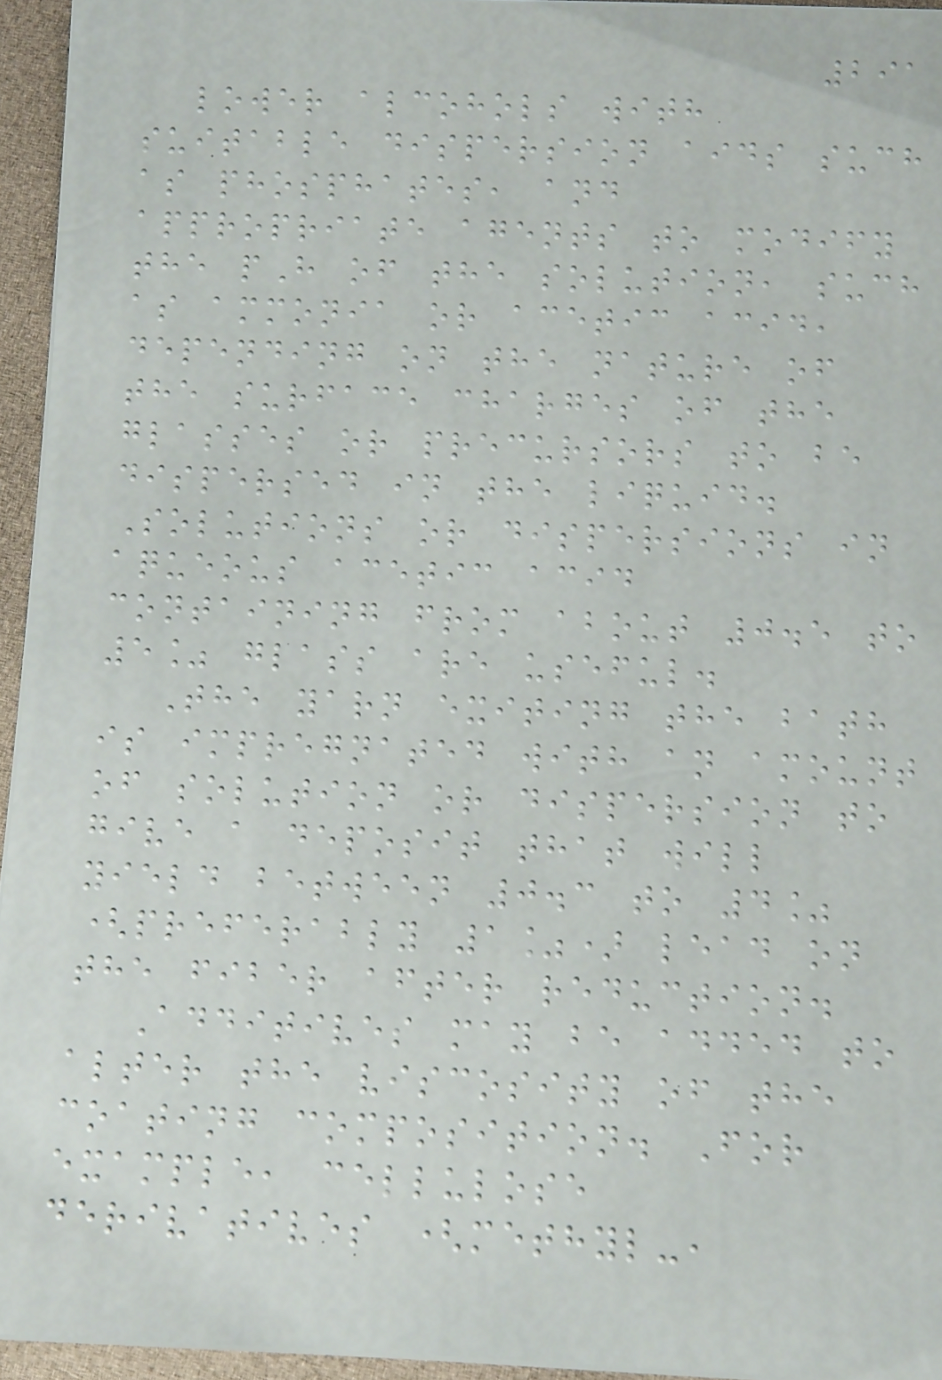291
lower alcohols with
suitable dispersion aids such
as phosphates, and
appropriate agents to modify
the pH of the solution, such
as ammonia or acetic acid,
depending on the nature of
the surface charges of the
glasses or precursors to be
dispersed in the liquid.
Solutions or dispersions in
aqueous acetic acid
containing from about 0.5 to
5% glass are useful.
The yarn exiting the bath
is impregnated with an amount
of solution or dispersion to
give a deposit that will
yield between 0.3 to 4%
(preferably 1%) lead on
the fiber after reduction.
Additives may be added to
alter the viscosity of the
coating composition. For
example, cellulose
derivatives (methyl-,
